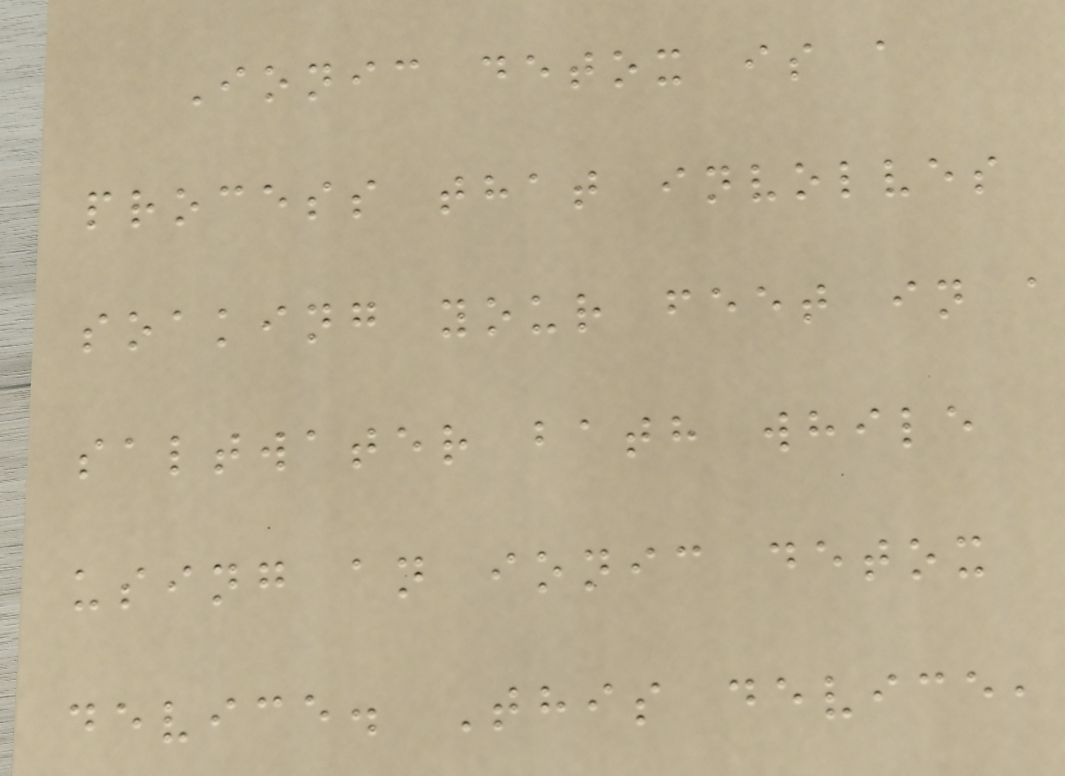Ionic detox is a
process that involves
soaking your feet in a
saltwater bath while
using an ionic detox
device. This device,
